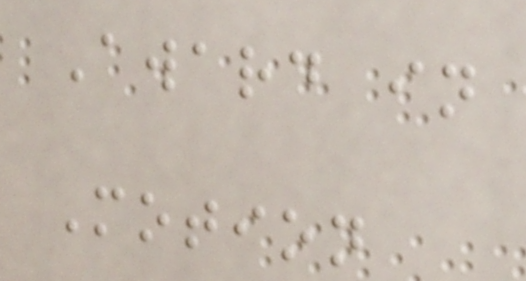Award in
Motion
